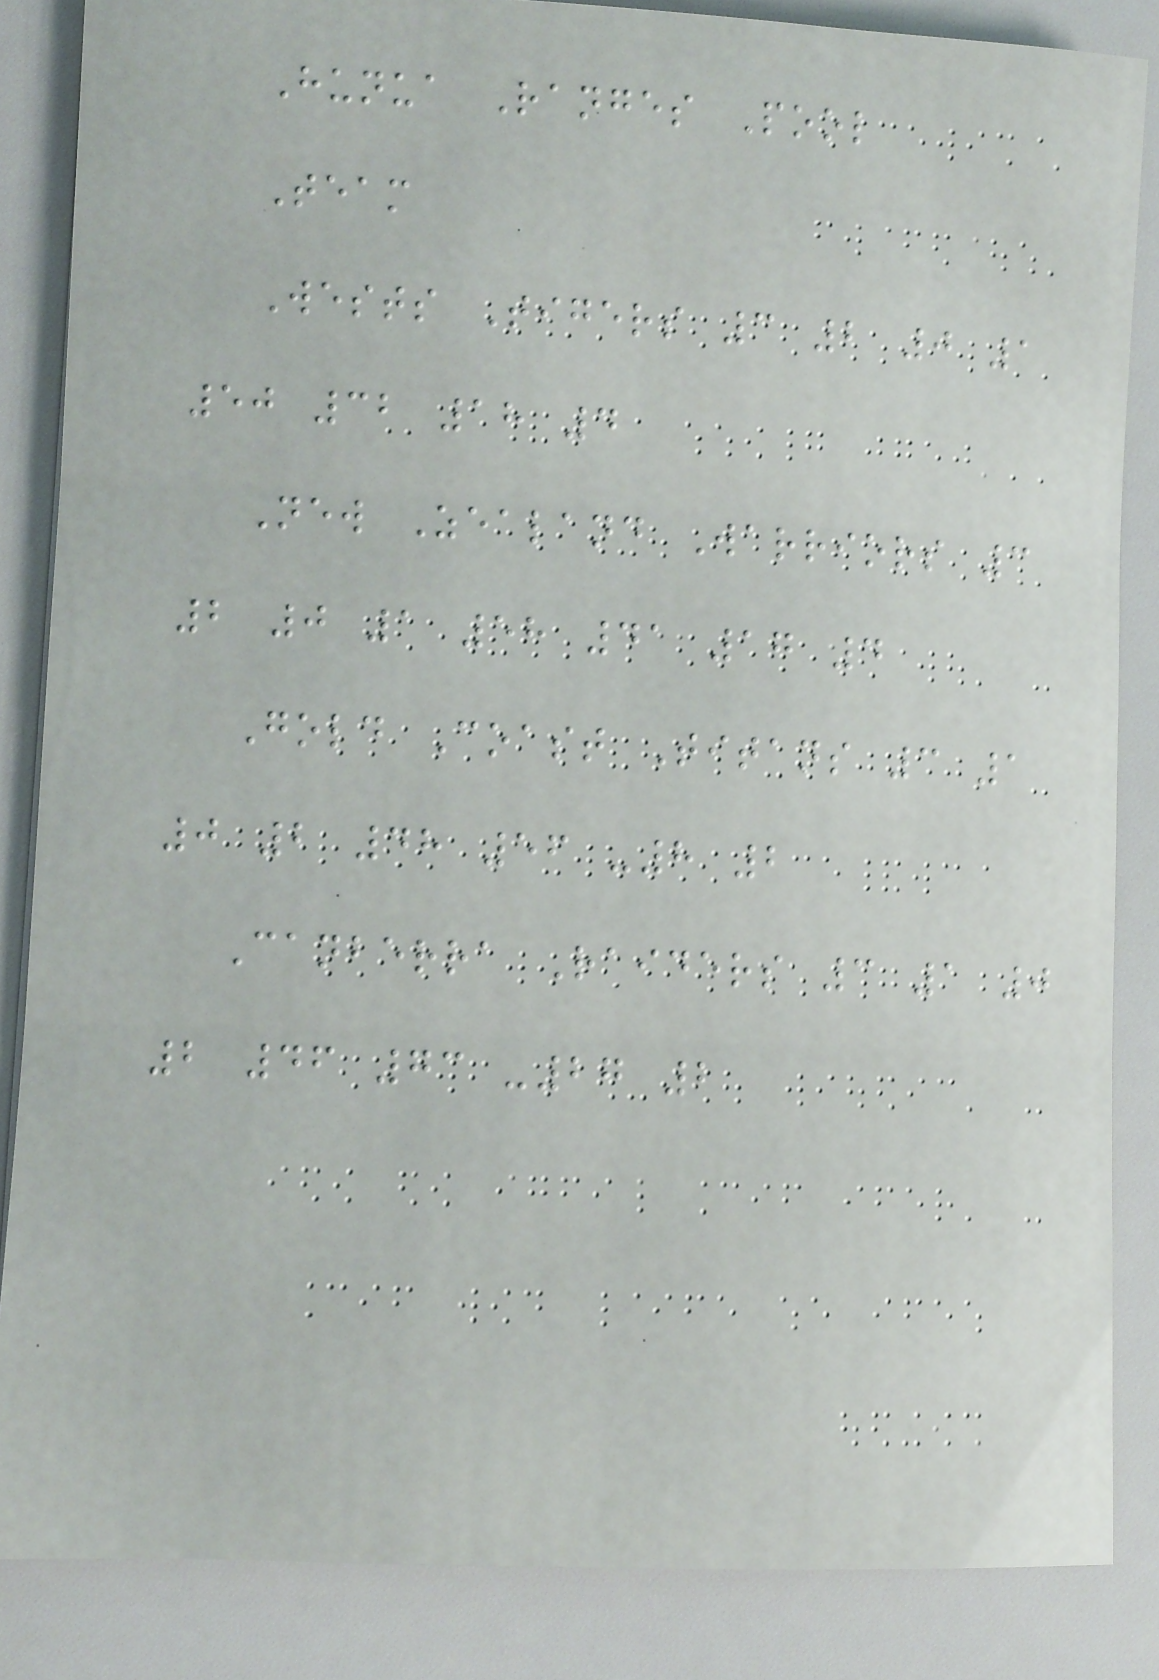Hunua Ranges Pool
Team
Wests Tigers 3 2 0 1
50 32 18 4
New Zealand Warriors 3
2 0 1 58 41 17 4
Gold Coast Titans 3 1
0 2 48 56 -8 2
Canberra Raiders 3 1 0
2 46 73 -27 2
